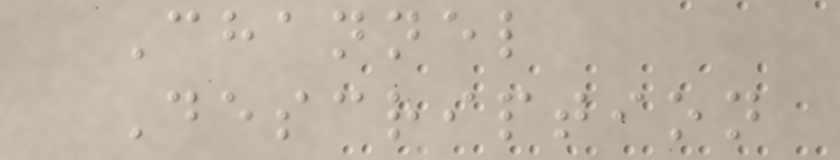Channel
Description
